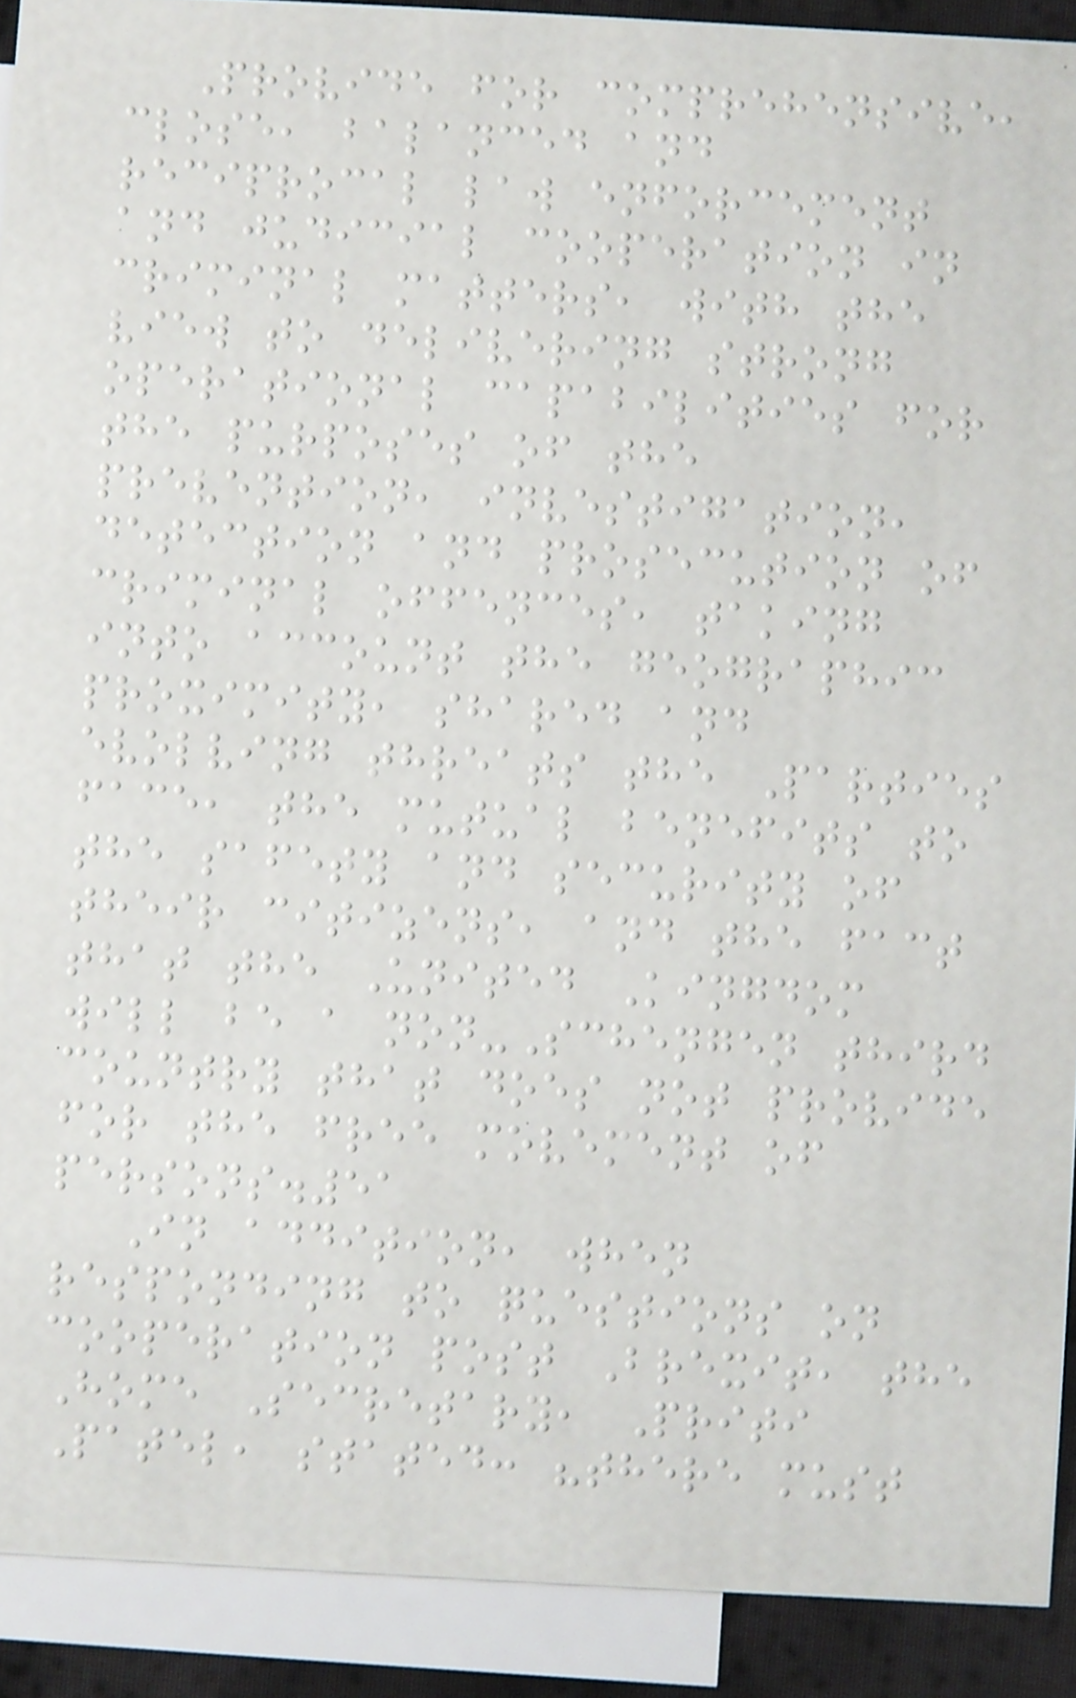Provide for comprehensive,
close, balanced and
reciprocal law enforcement
and judicial cooperation in
criminal matters, with the
view to delivering strong
operational capabilities for
the purposes of the
prevention, investigation,
detection and prosecution of
criminal offences, taking
into account the geographic
proximity, shared and
evolving threats the Parties
face, the mutual benefits to
the safety and security of
their citizens, and the fact
that the United Kingdom
will be a non-Schengen third
country that does not provide
for the free movement of
persons.51
In addition, when
responding to questions on
cooperation post Brexit, the
Home Secretary, Priti
Patel, stated: "there must
